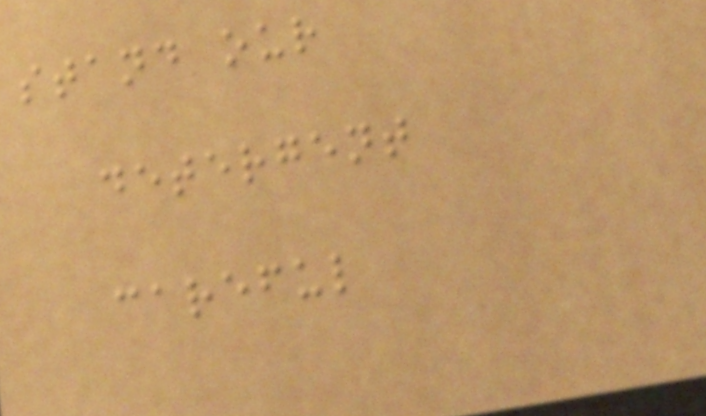stand our
detergent
careful
